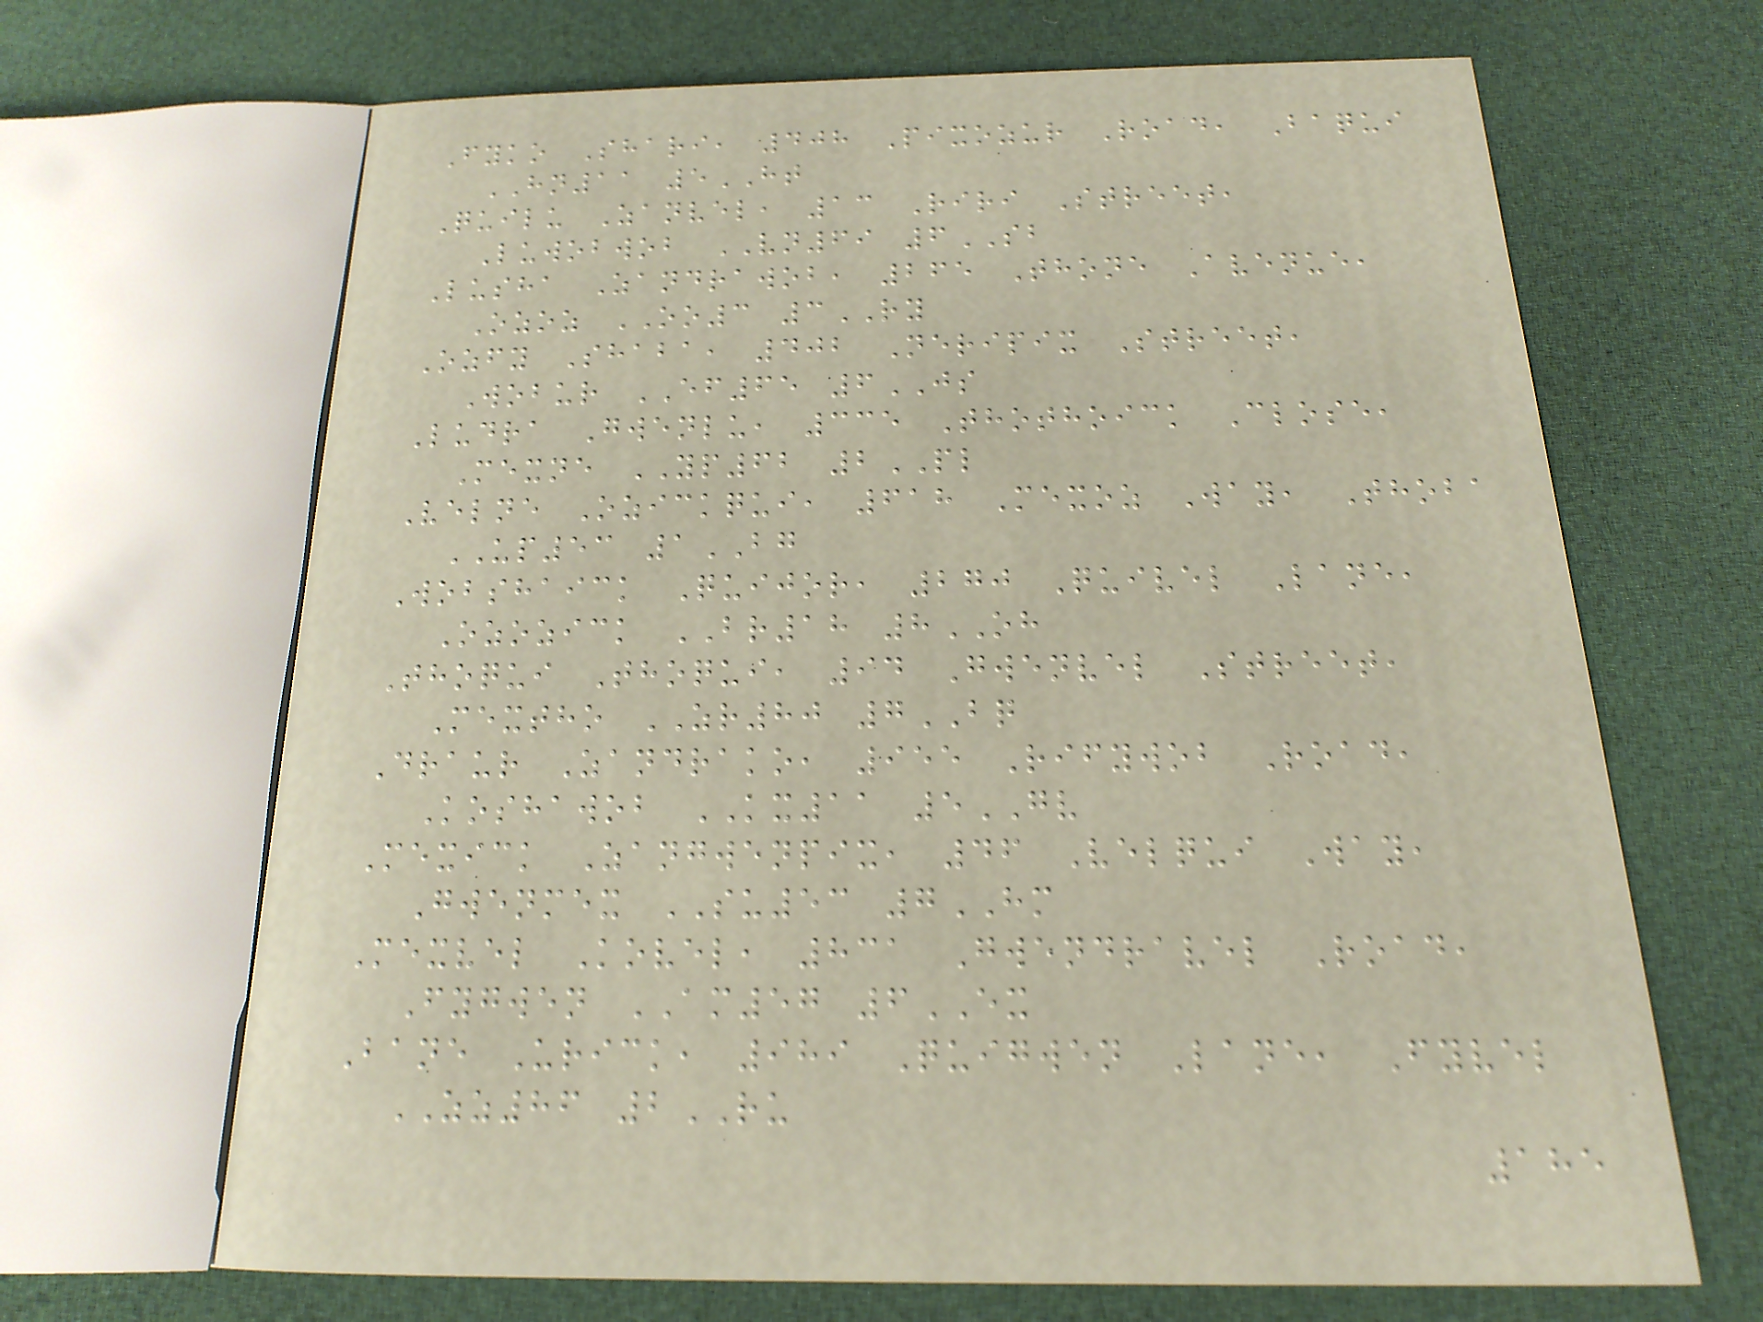Fyko Shari, 408 Pixozur Road, Baqui
HN11 5HT
Quilu Zanvel, 13 Riri Street,
Luwobwob VN69 6SB
Lusha Zandrawob, 265 Thone Avenue,
Ozoz OO3 3RY
Ozfy Shaba, 402 Neripix Street,
Wobur EF65 6JS
Ludra Gwenlu, 335 Thothoick Close,
Mexne YP62 2PL
Velne Ozickqui, 618 Mexoz Way, Thoba
UP53 1BG
Wobshaick Quijor, 270 Quivel Lane,
Ozozick BR18 8OH
Thoqui Thoqui, 94 Gwenvel Street,
Mextho ZR80 7BQ
Draur Zandrako, 955 Rifywob Road,
Koshawob KX11 5GV
Mexick Zangwenpix, 46 Velqui Way,
Gwenmex SU53 7HM
Mexvel Kovel, 831 Gwendravel Road,
Fygwen AM57 6EX
Bane Urick, 989 Quigwen Lane, Fyvel
ZZ86 2RU
185
